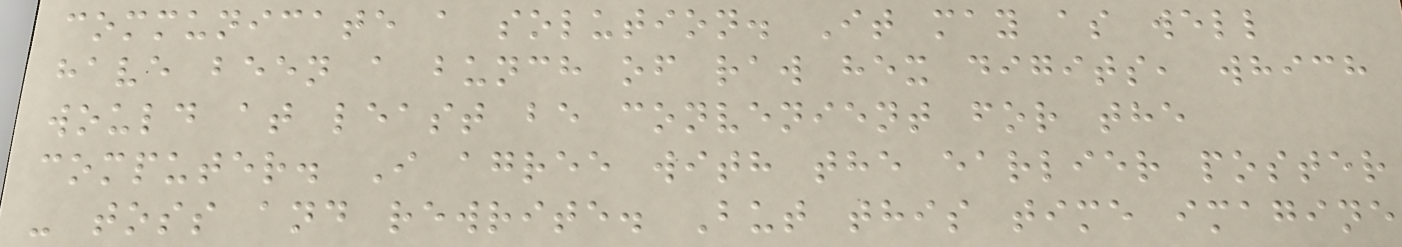communicate a solution. It may as well
have been a bunch of raw hex digits, which
would at least be convenient for the
computer. I agree with the earlier poster
- toss and rewrite. But this time imagine
